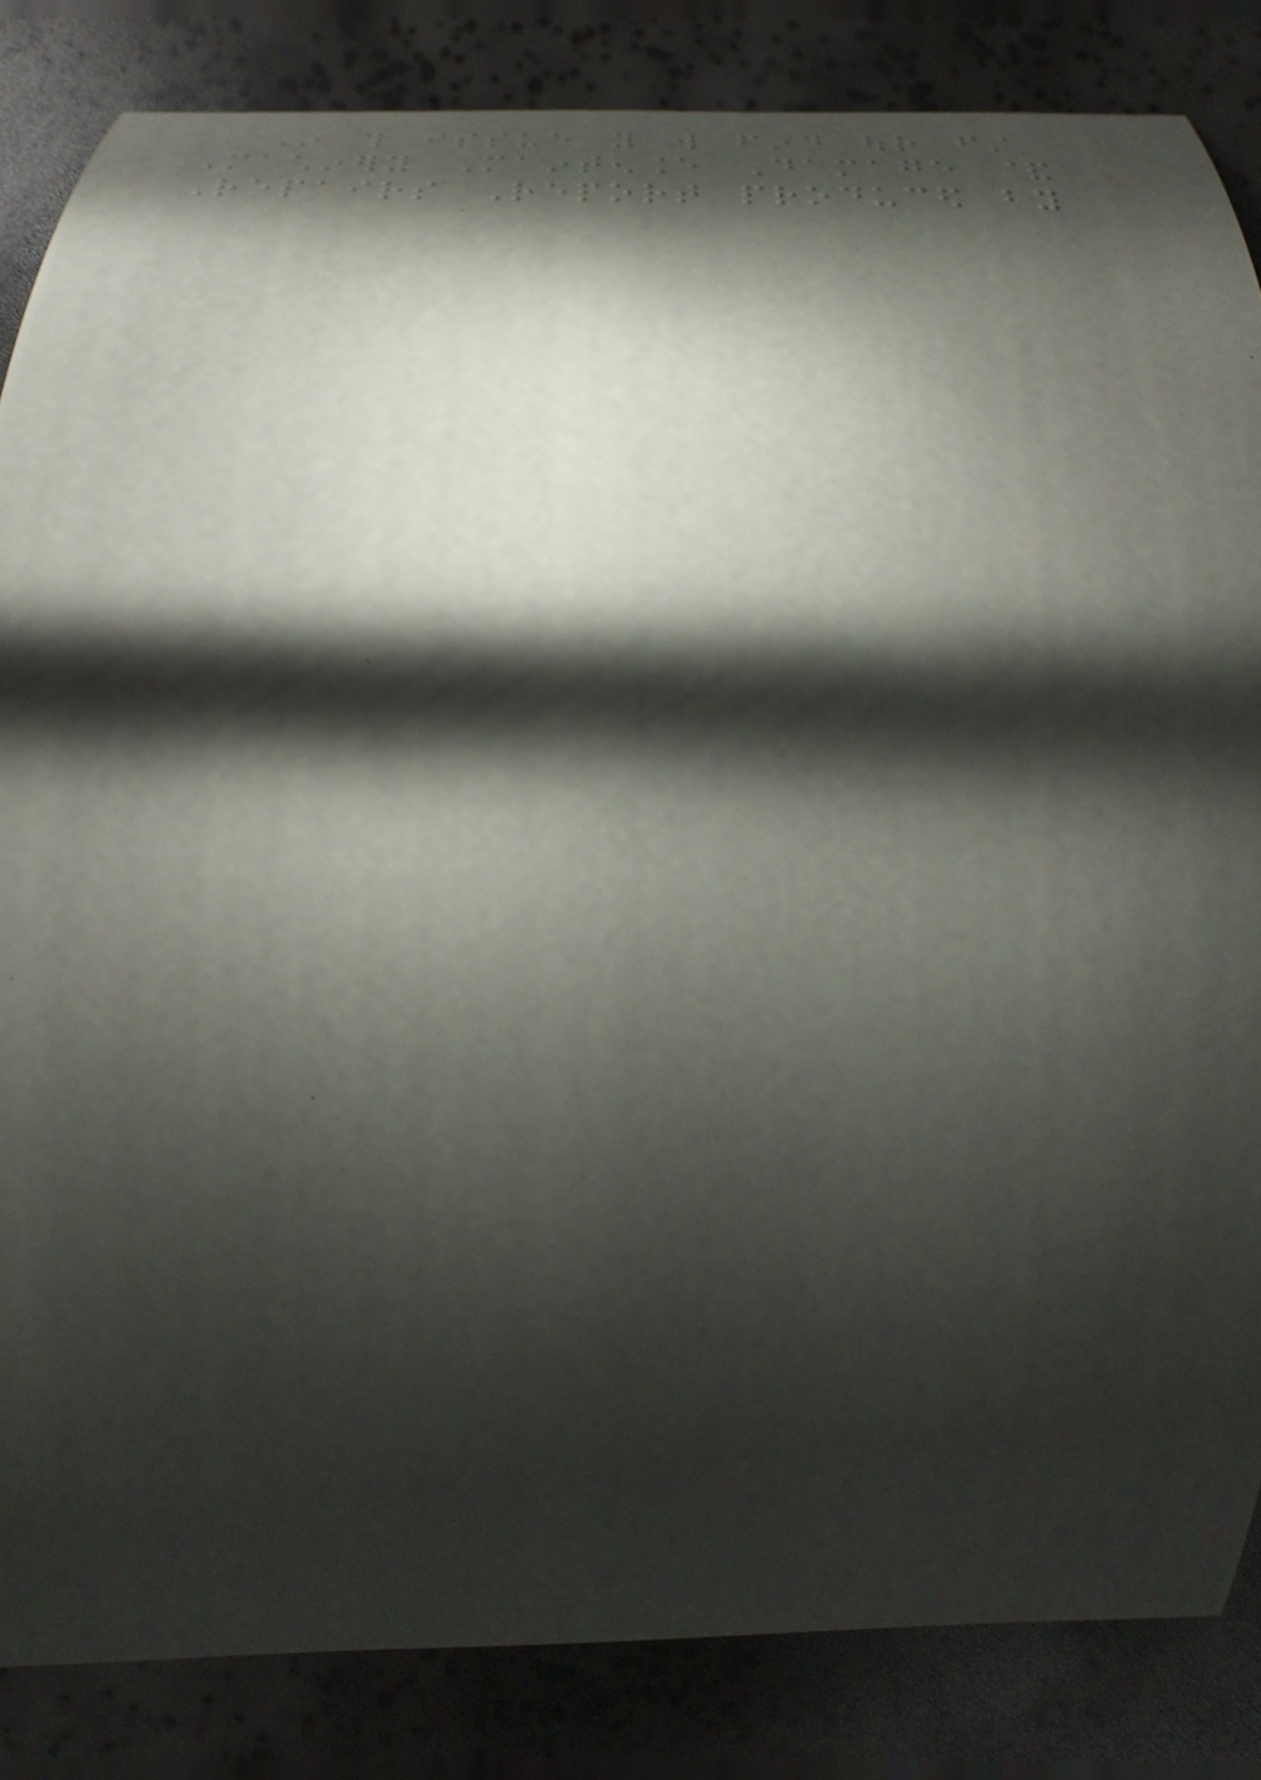In this issue you will find our first
Machinery Maintenance Damage &
Repairs Report produced by
